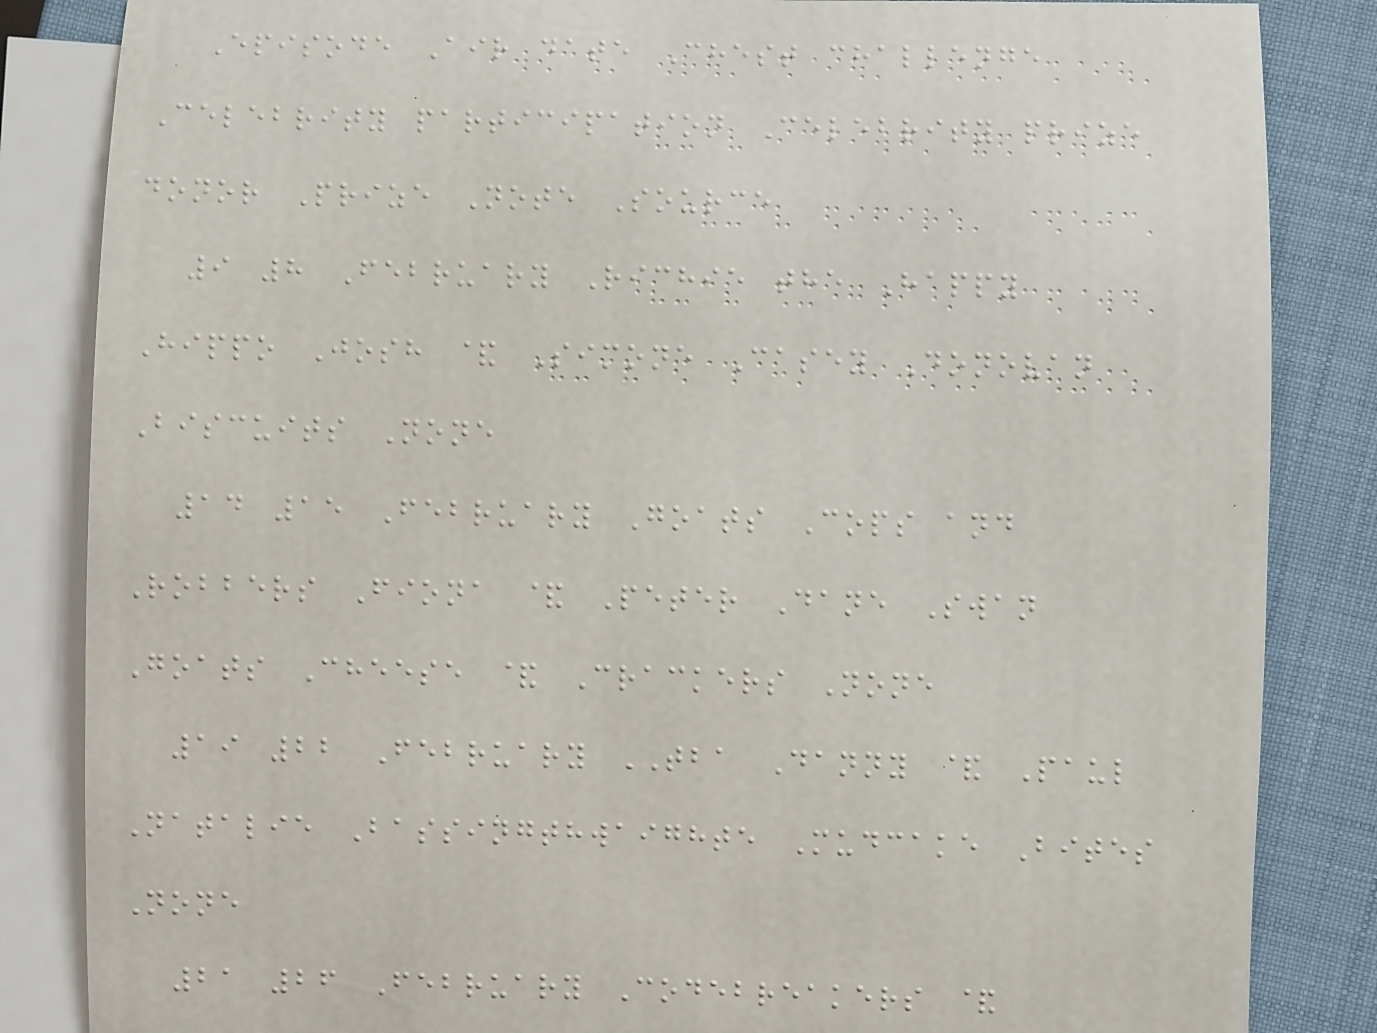Episode Air date Chest challenge
Celebrity participation Celebrity prize
donor Prize Note Source
9 8 February Richie the Happy
Hippo Josh & Simone Casey Donovan
Biscuits None
14 15 February Goats Cops and
Robbers Fiona & Peter Dane Swan
Goats Cheese & Crackers None
19 22 February TBA Danny & Paul
Natalie Bassingthwaighte Mudcake Bites
None
21 26 February Codebreakers &
